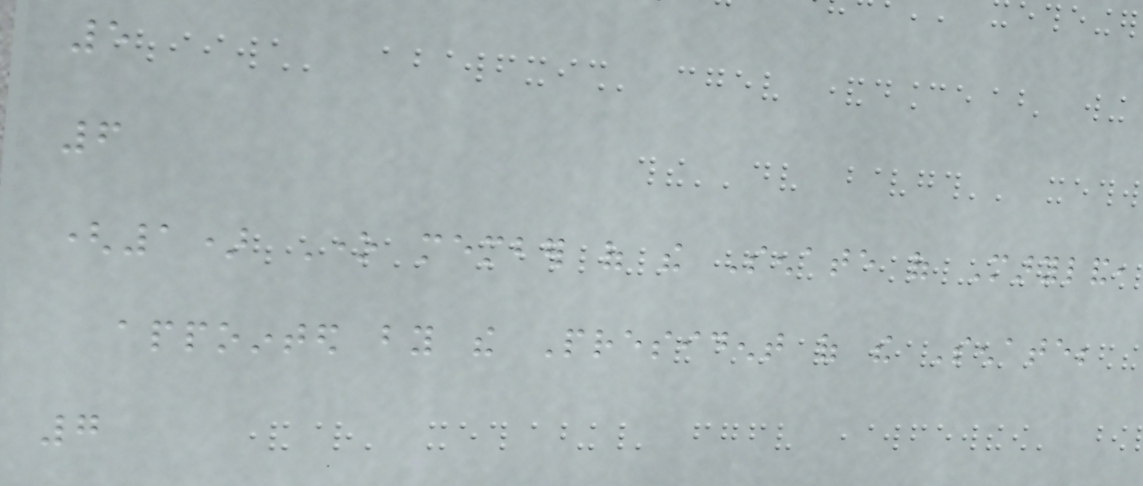5
6
(1) One member of the Senate of Maryland,
appointed by the President of the Senate;
7
